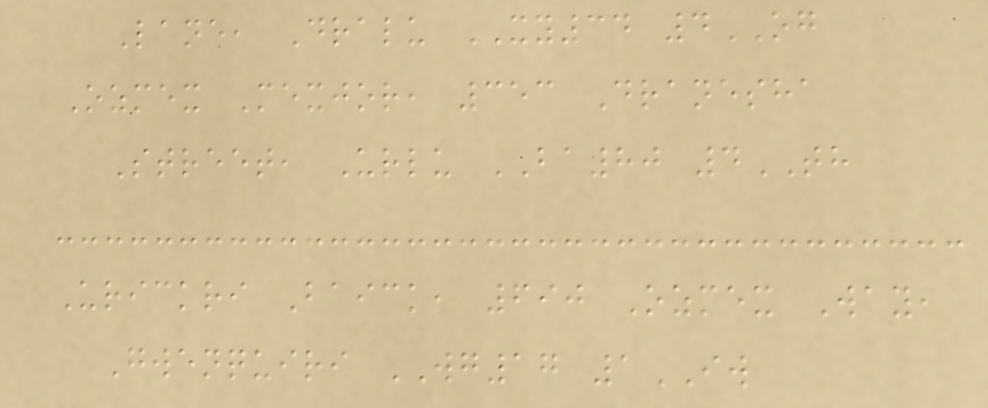Lane, Dralu XY34 4OG
Ozmex Mexjor, 353 Dranesha
Street, Urlu BA80 4TH
Urickri Baick, 690 Ozmex Way,
Gwenquiri WG17 1IW
